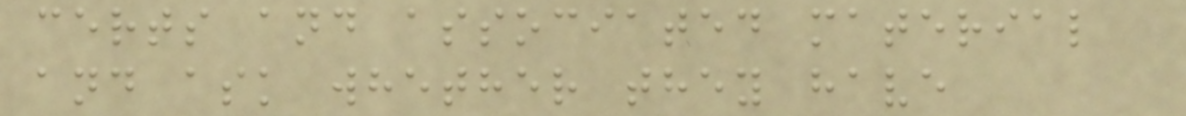certs and associated material
and ask whether they have
